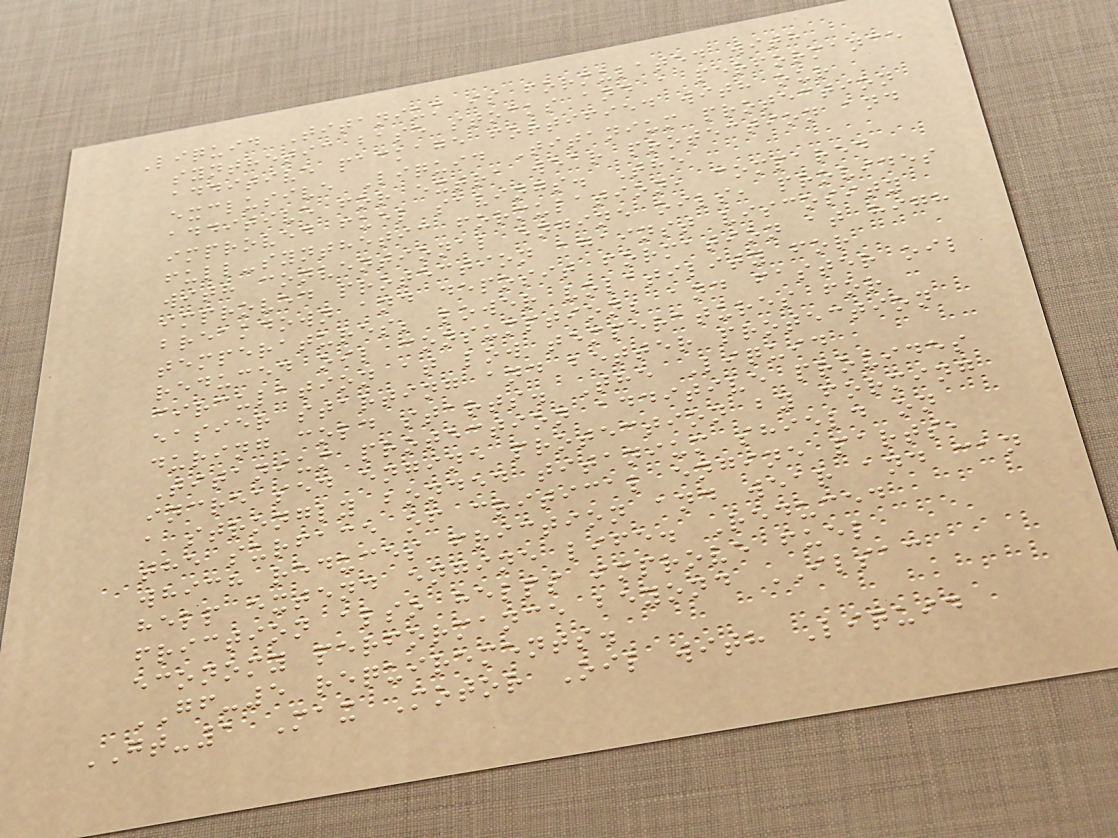Liquid Titanium is formulated with
synthetic base stocks and a performance
additive package fortified with our
exclusive Liquid Titanium protection
additive for extra wear protection and
improved fuel savings. The
full-synthetic formulation, compared
with conventional engine oils, provides
improved protection against viscosity
breakdown and deposit formation at high
temperatures; lower volatility for
reduced oil consumption; and faster oil
circulation at low temperatures for
easier starting and better protection
during cold starts. The Liquid
Titanium protection additive provides
increased engine protection by forming
a strongly bonded titanium shield on
the surface of critical engine parts,
which reduces friction and wear and can
help extend engine life. Reduced
friction also helps improve fuel
economy performance beyond ILSAC
GF-5 requirements.
GT-1 Max Motor Oil with Liquid
